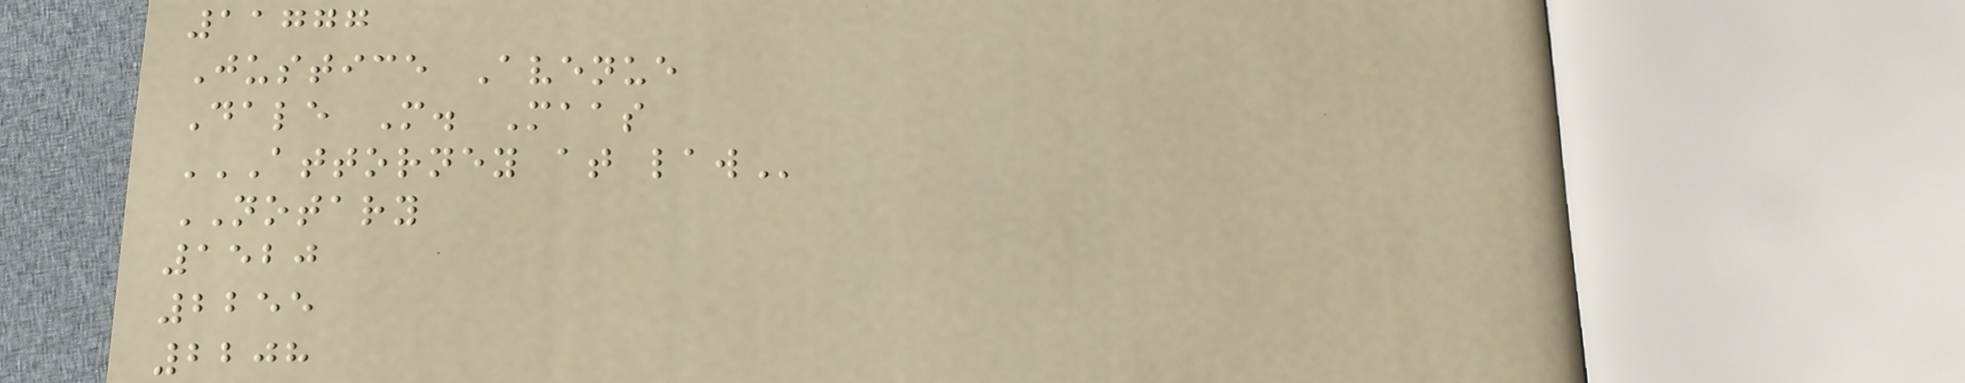11777
Justice Avenue
Dale M. Maas
ATTORNEY AT LAW
NOTARY
1520
2255
2208
